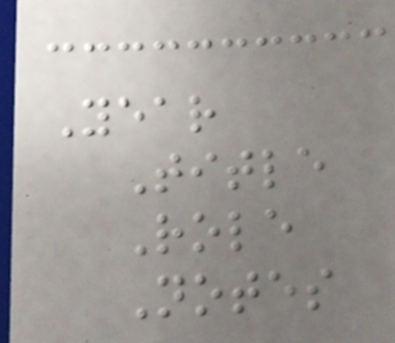Year
Title
Role
Notes
